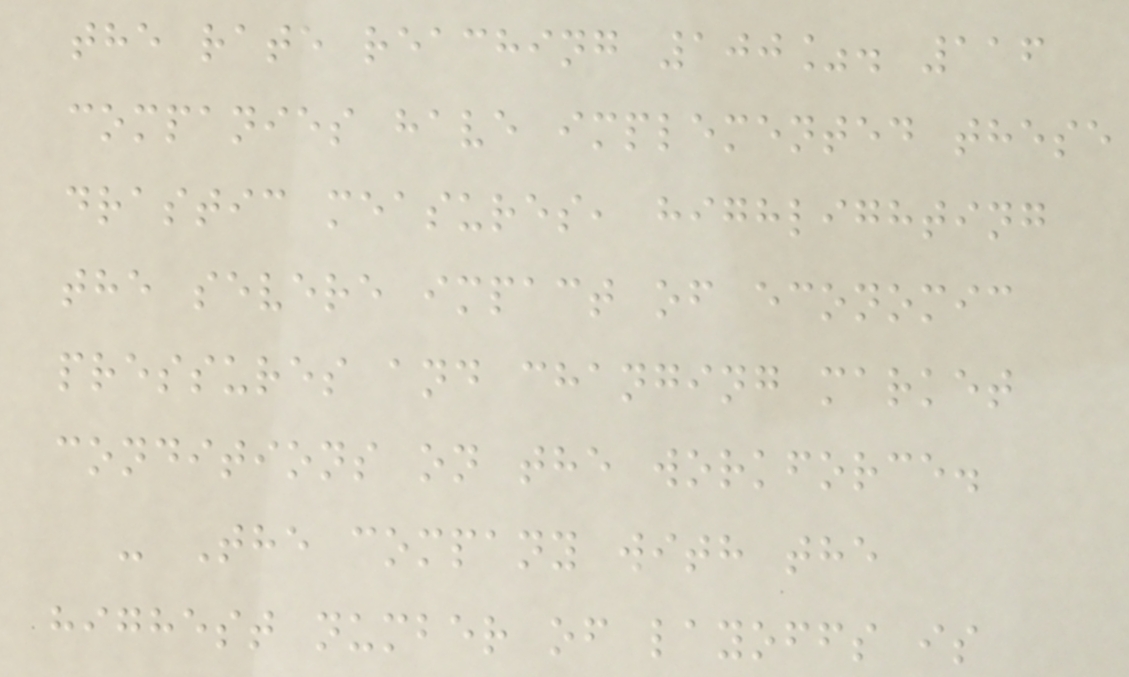the rate reaching 100%. 116
companies have implemented these
drastic measures, highlighting
the severe impact of economic
pressures and changing market
conditions on the workforce.
- The company with the
highest number of layoffs is
